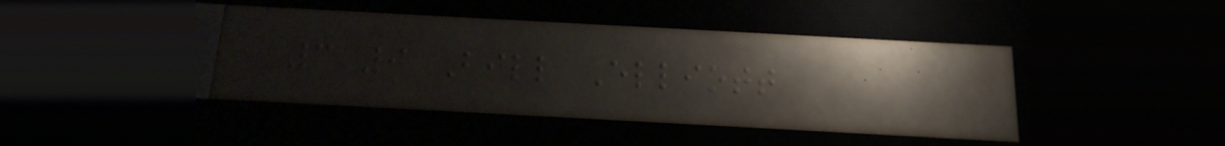3 9 Bill Elliott
